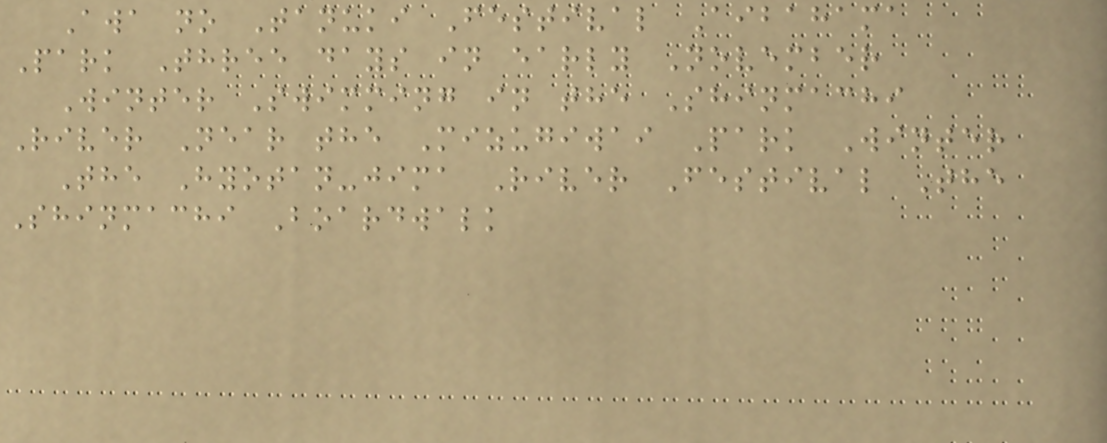Awa no Tanuki Festival Aibahama
Park Three days in early November
Winter Swimming in the Shinmachi
River Near the Mizugiwai Park Winter
The Hyotan-jima River Festival The
Shinmachi Boardwalk
